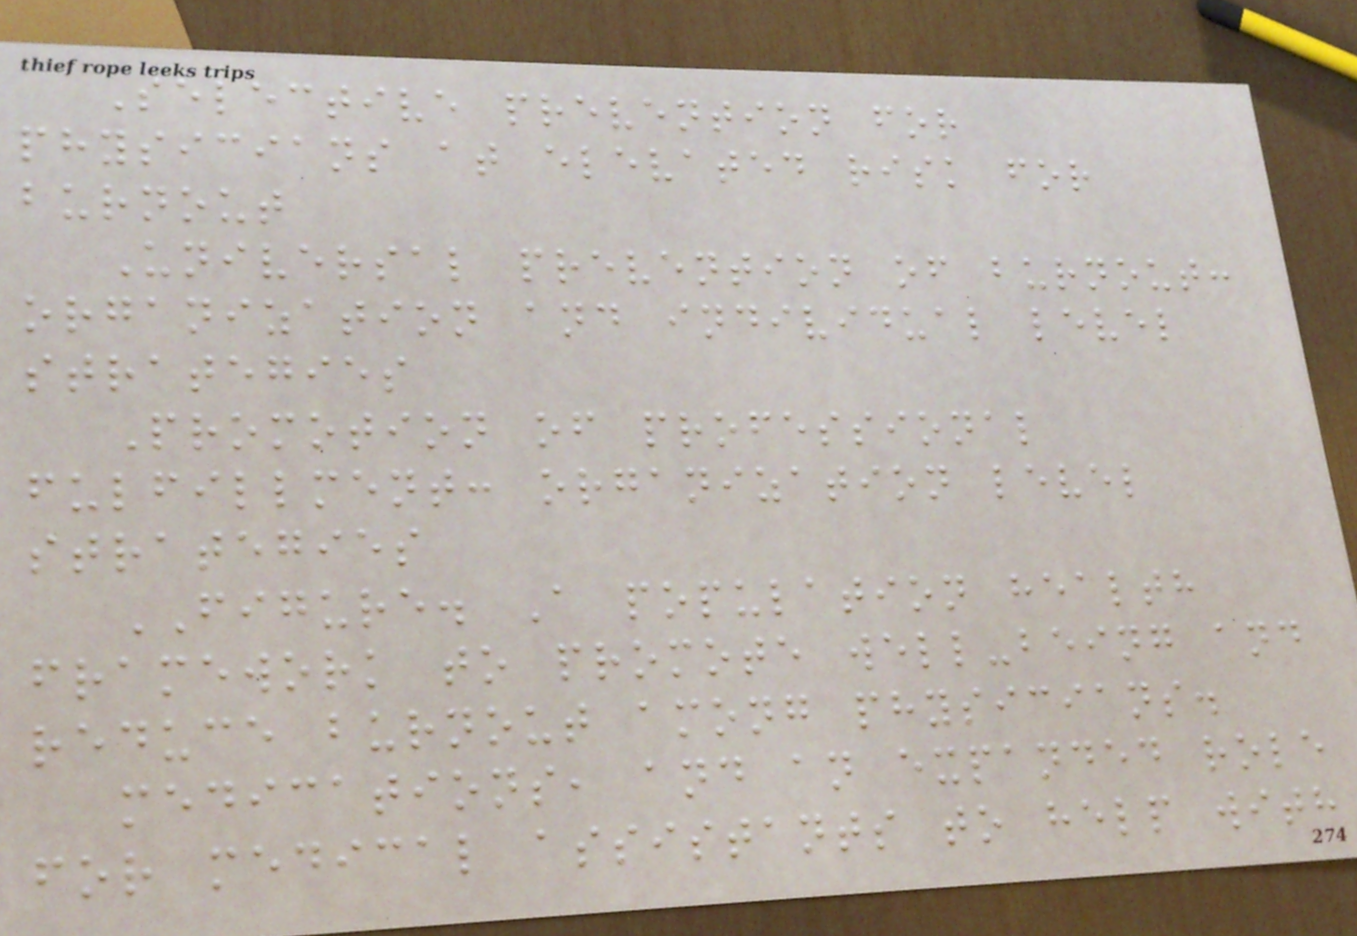Selective prevention for
physicians at elevated risk for
burnout
Universal prevention of burnout:
organization and individual level
strategies
Promotion of professional
fulfillment: organization level
strategies
FIGURE. A population health
framework to promote well-being and
reduce burnout among physicians.
medications, and an expanded role
for medical assistants to help with
